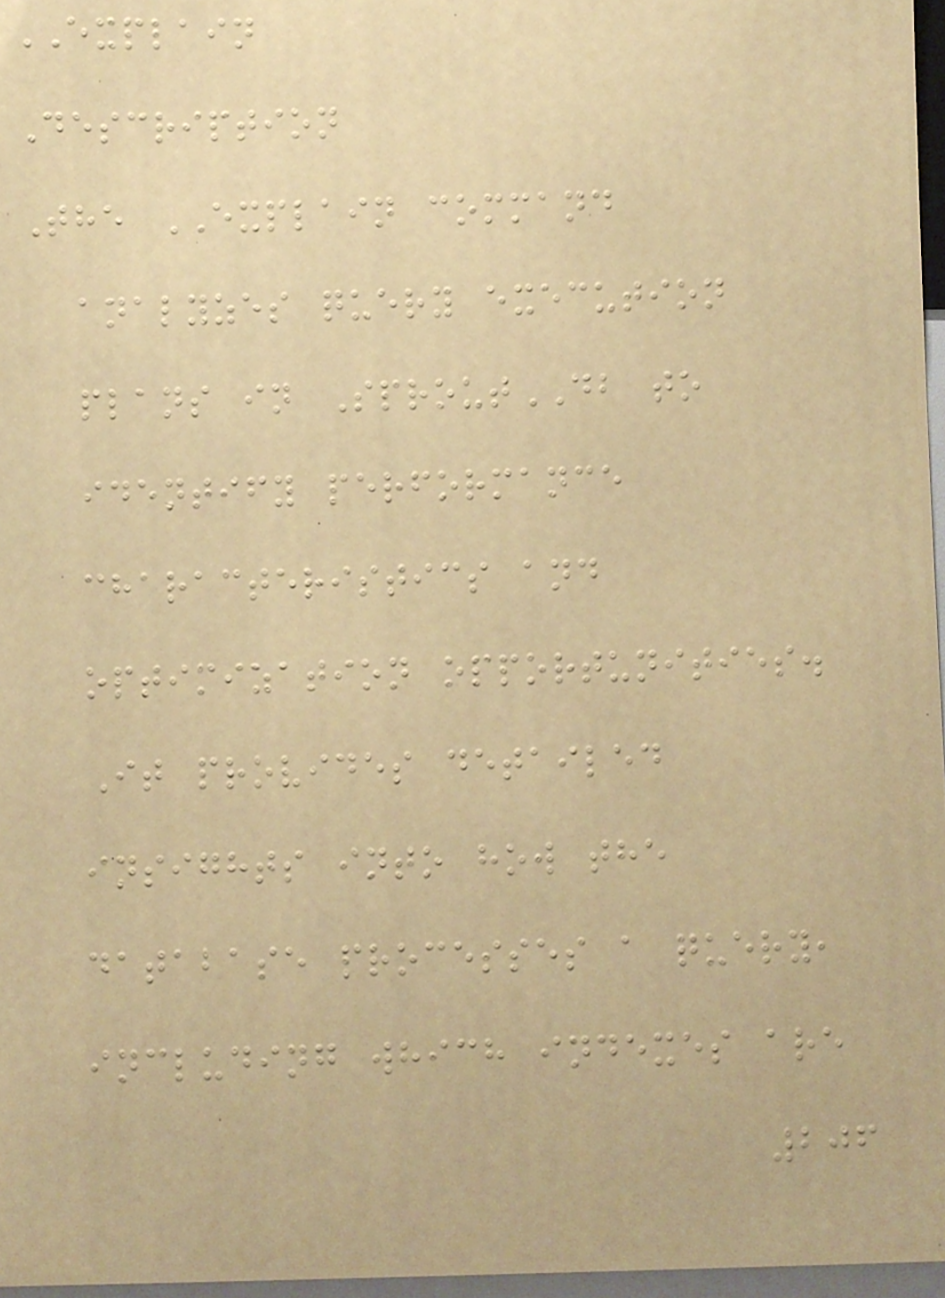EXPLAIN
Description
The EXPLAIN command
analyzes query execution
plans in SproutDB to
identify performance
characteristics and
optimization opportunities.
It provides detailed
insights into how the
database processes a query,
including which indexes are
206
